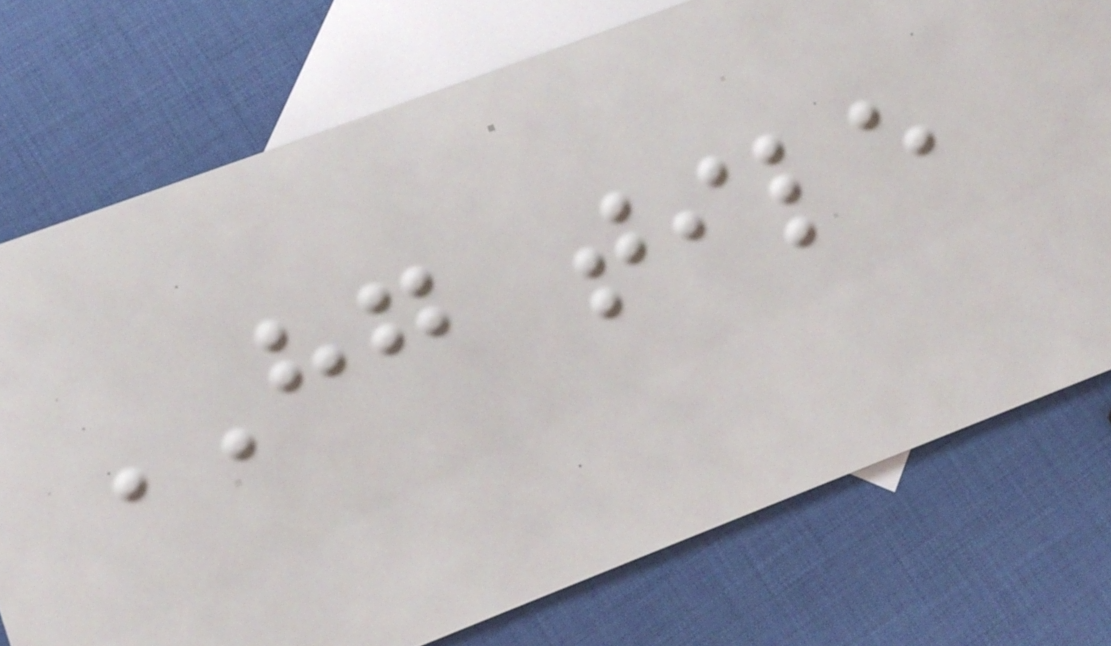HG tile
